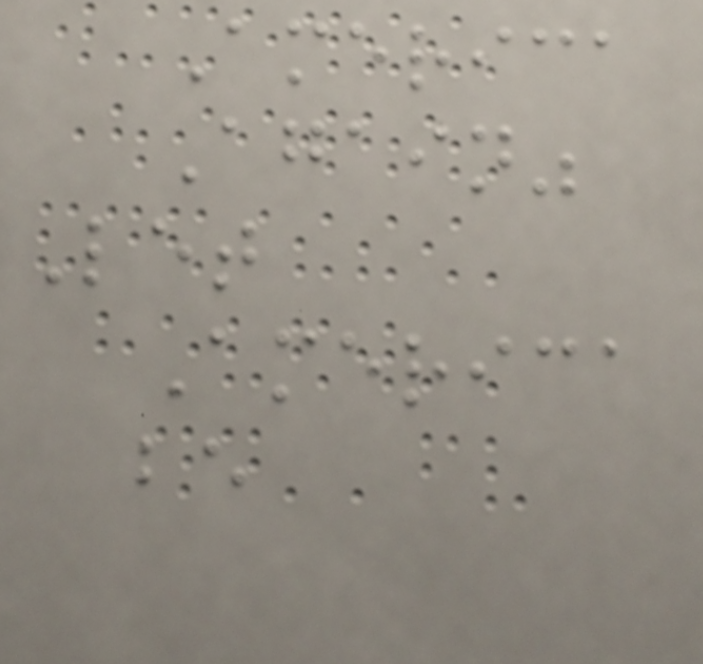America
Again"
Let
America
be
